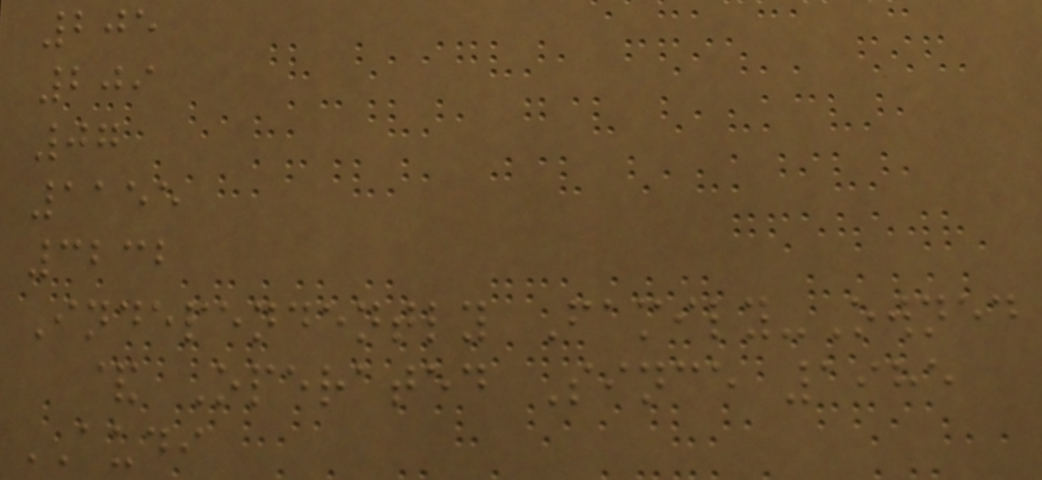205
209
07
1155
3232
Independently Family-Owned
& Operated Since 1985
AUDI
